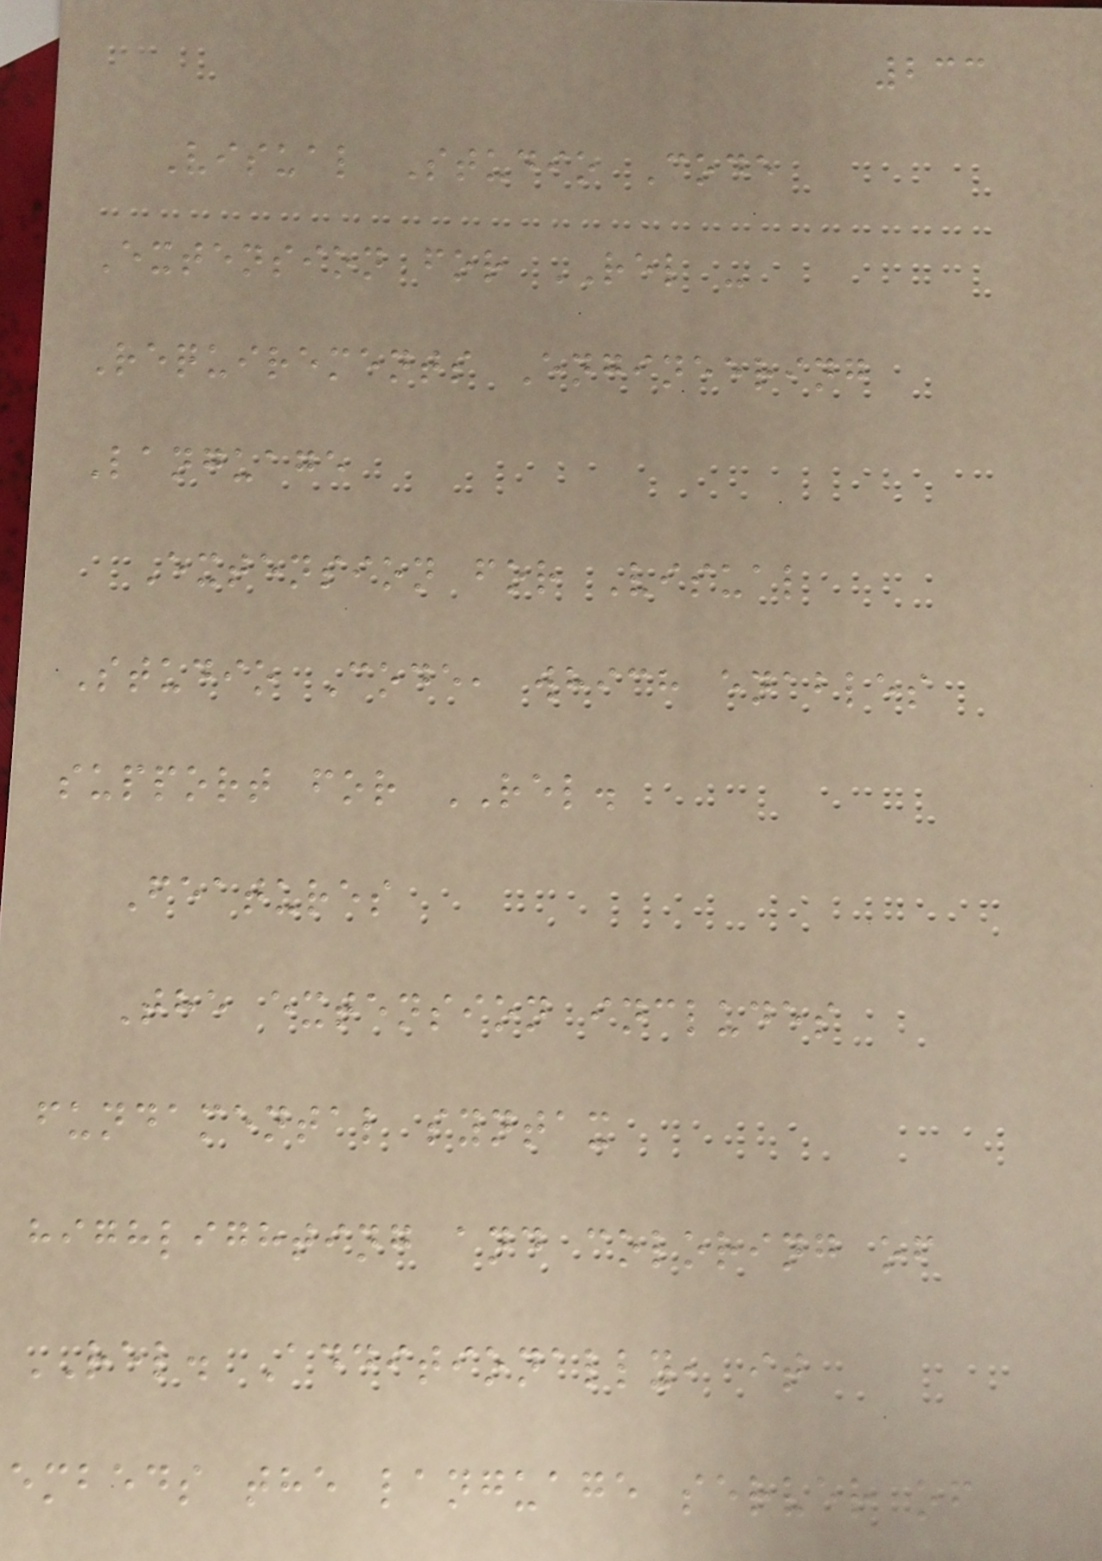233
Visual Studio Code
Extension for REL -
Requirements Engineering
Language
Extension for Visual
Studio Code, which enables
support for REL.
Features
The extension includes
fundamental syntax
highlighting and coloring of
REL. Additionally, it
embeds the language server of
